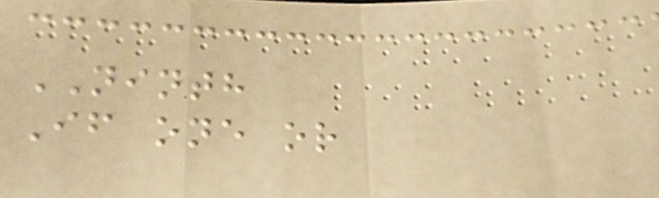NINTH
If one or
